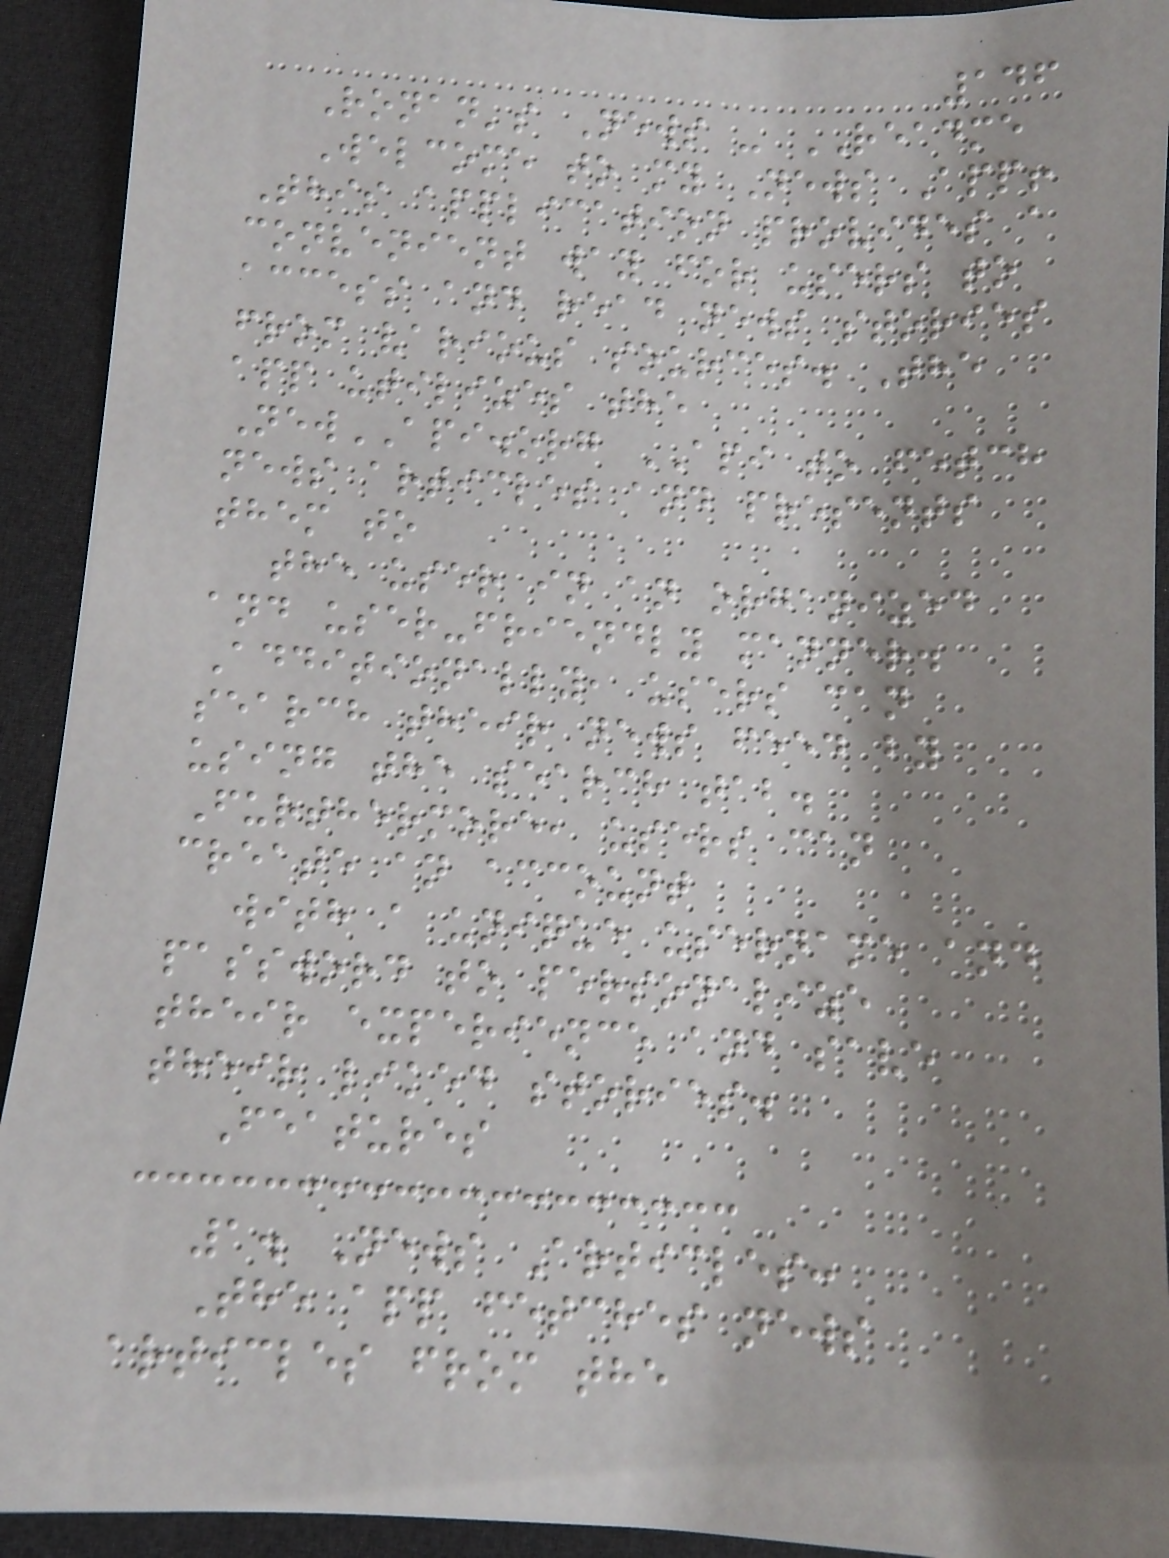146
Ronan's News - README
Welcome to my News App!
This application provides a
convenient way for users to
access and read news stories
from various sources. The
app utilizes the
NewAPI.org API to fetch
news articles and presents
them to
the user in an organized
and user-friendly manner.
Additionally, users can
search their news feed by
using the search tab.
Furthermore, users can
create an account
with a unique username and
password to personalize
their experience and save
their liked stories.
Features
1. News Articles:
The app fetches news
articles from the
